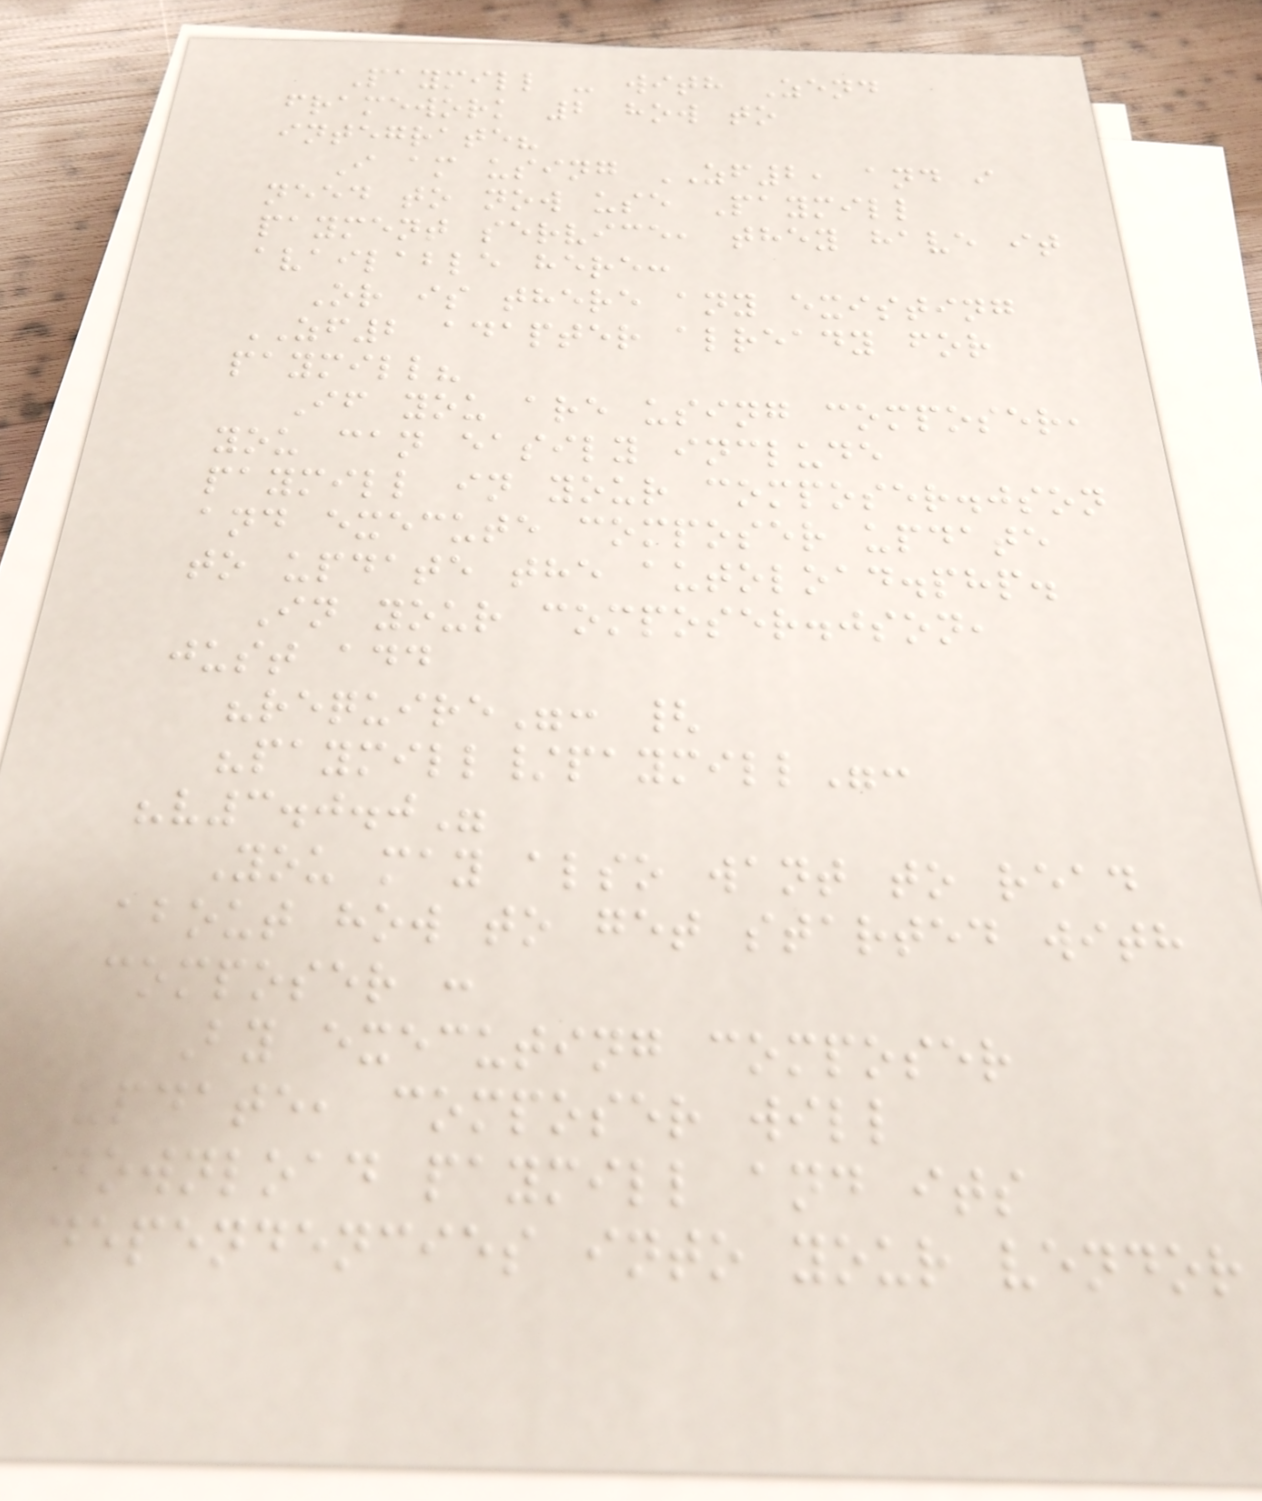Paymill - with Zend
framework 2 how to
integrate?
I am using ZF2, and i
need to now use Paymill
payment service, they have it
available here:
Or is there any existing
ZF2 adapter already for
paymill?
If you are using composer,
you can easily include
paymill in your composer.json
and execute composer update
to update the autoload.php.
In your composer.json,
just add
"require": {
"paymill/paymill":
"v3.0.0"
You may also want to read
about how to get started with
composer :
By executing composer
update, composer will
download paymill and its
dependencies into your vendor
